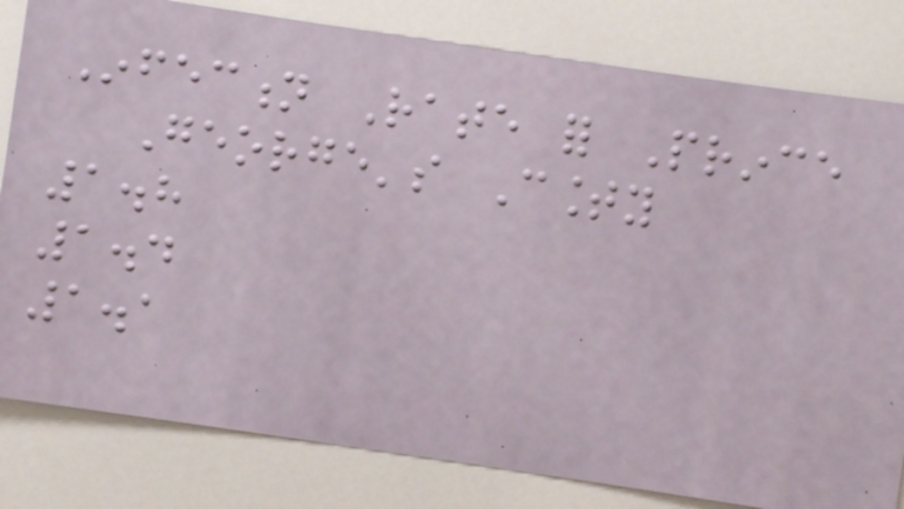Infection Rate for Prince
George's County
1.8
1.4
1.1
